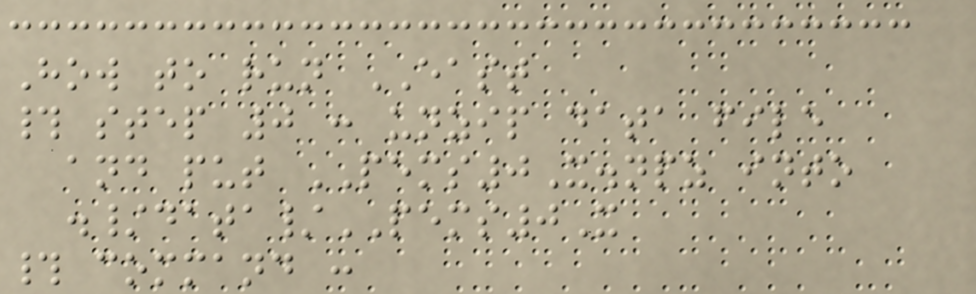How to run EAST
# step 0 : unzip data file
and put PEMS0X.npz into
./data/PEMS0X
# command :
